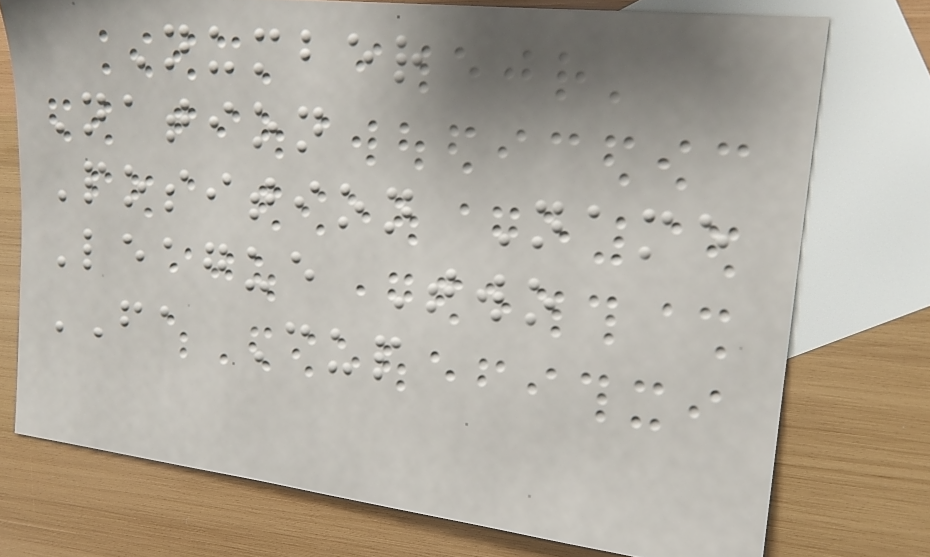Number
Nation
Position Name
League Two
FA Cup
